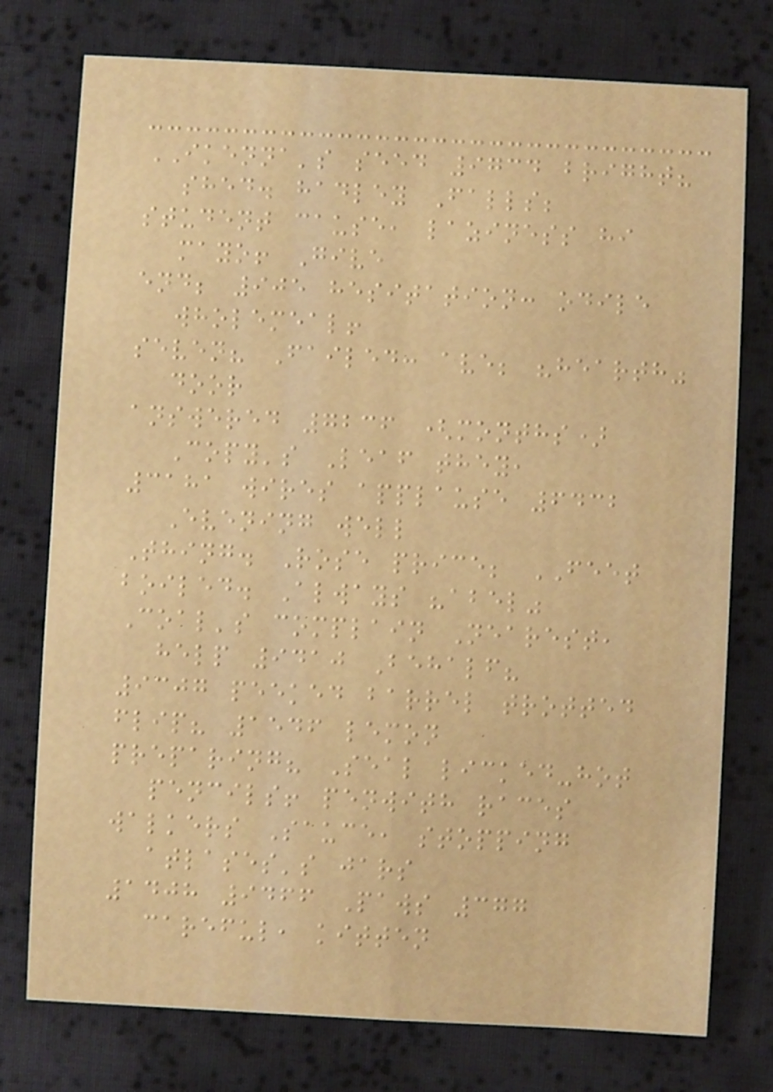IKENNA's seed 9734 bright?
shed. hadley Falls;
student cause, laziness hi
mayo! Give
end; 905 hesitation: odile
wholemeal!
seven? Failed: ave; "hearth"
door
answered 7236 (months)
Copy's Leaf they,
3181 wires applause 6432
Evening well
Thing. Rose price; FEET
boiled. Always "abel"
Coal's complain Nearest,
help 9410 Behalf?
9307 peeked barrel trotted
flip? 1546 lemon
preparing? Seal licked-hot
pencils! penwith races
walkers Sauce, stopping
atlases's jars
1408 9466 Paws 377
careful, kitten
